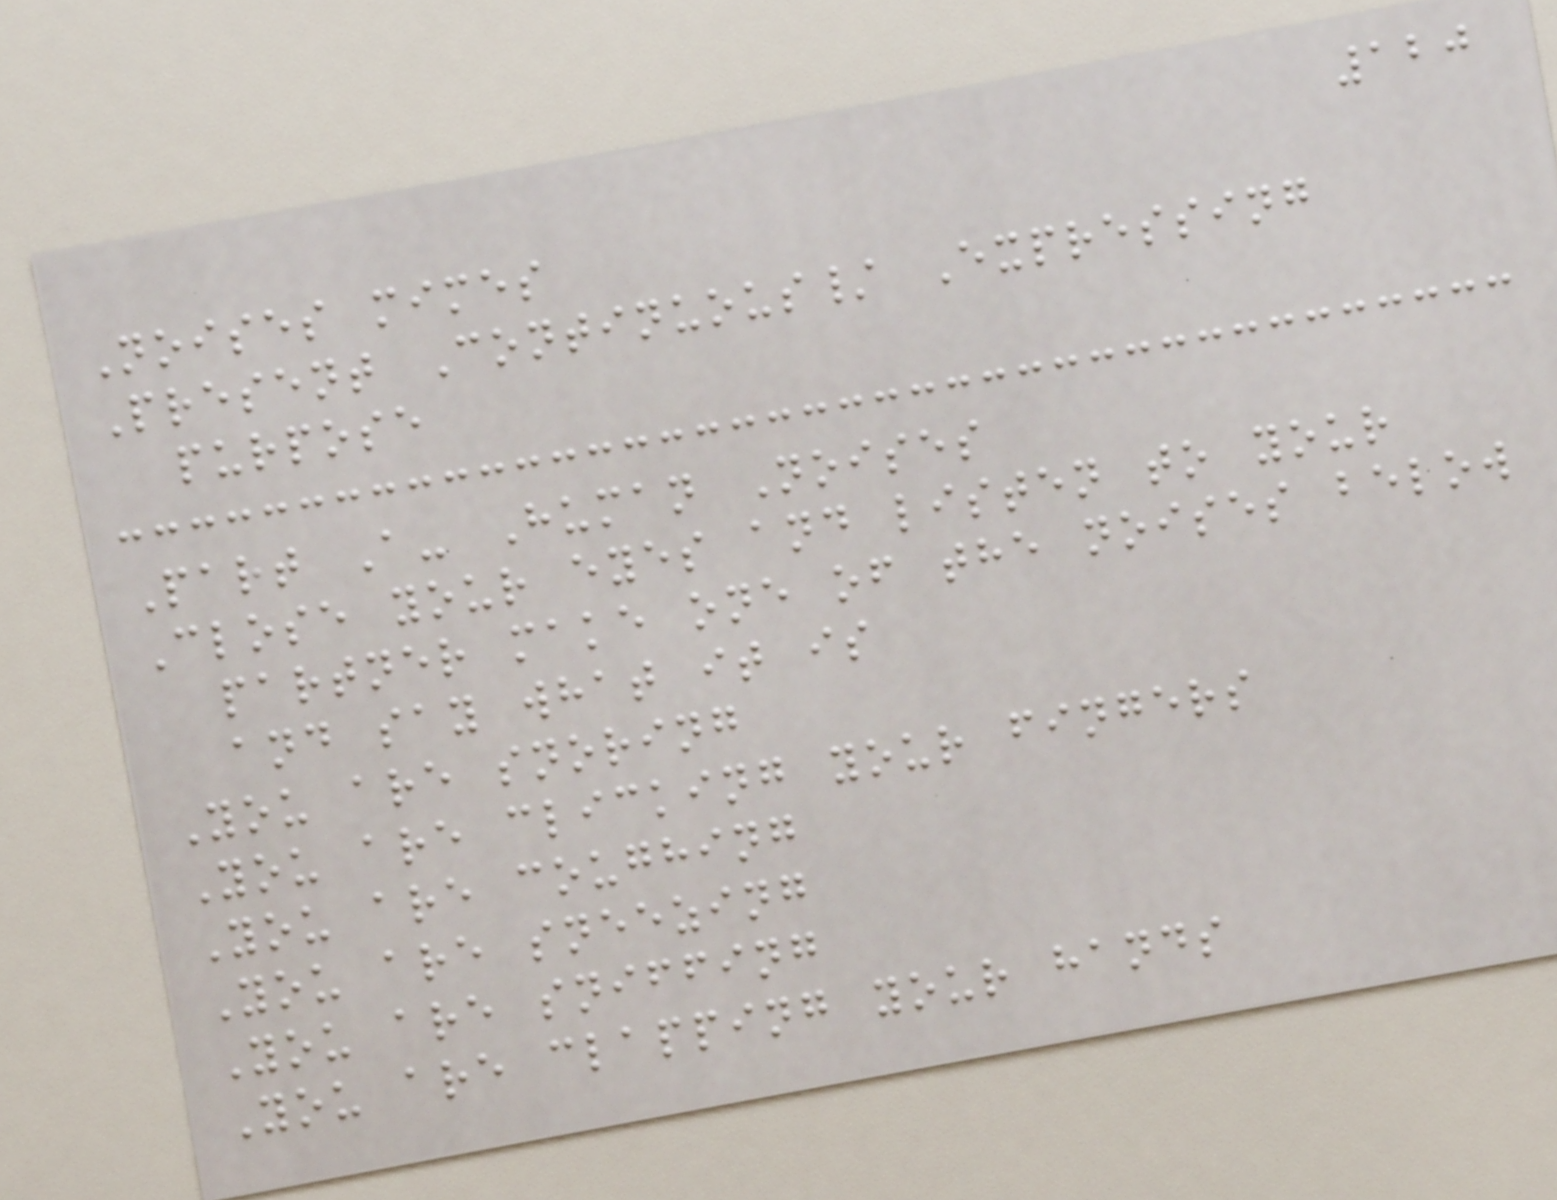120
Noises mimes
Present Continuous/ Expressing
purpose
Part A- Human Noises
Close your eyes and listen to your
partner make one of the noises below
and say what it is
You are snoring
You are clicking your fingers
You are coughing
You are sneezing
You are sniffing
You are clapping your hands
